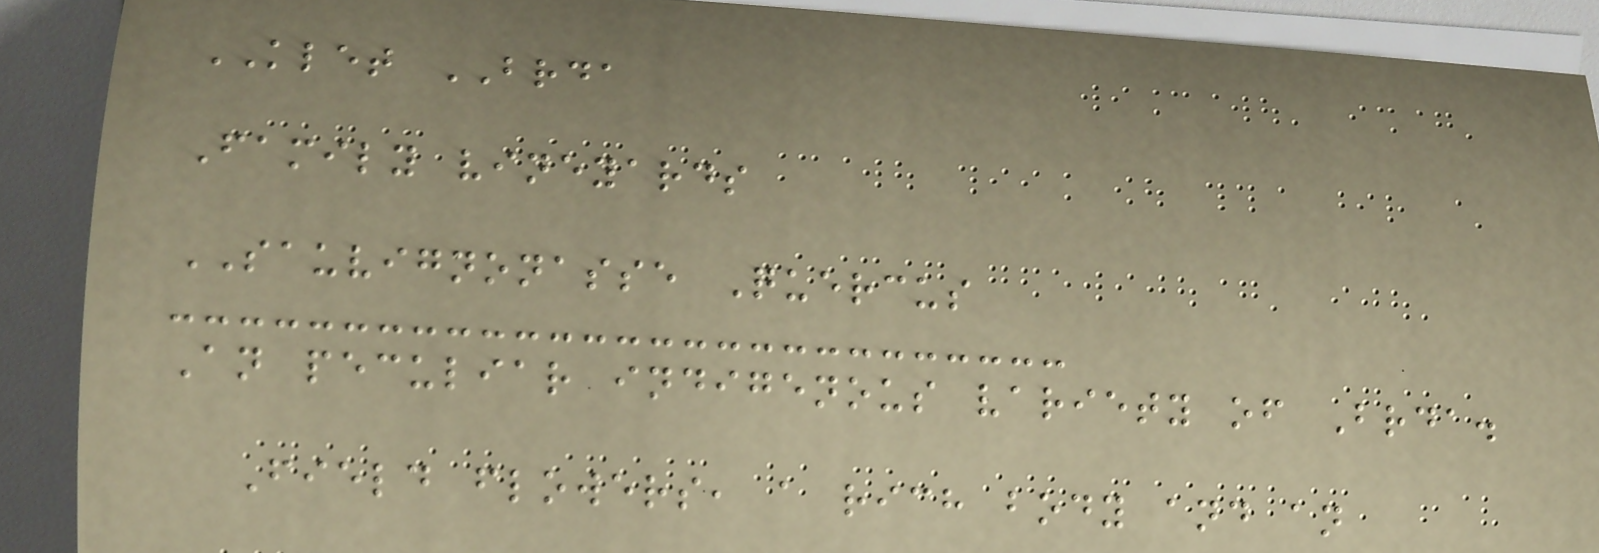KLET BRDA
Family vineyards
SAUVIGNONASSE Quercus
An peculiar indigenous variety of Brda.
Field flowers, a rich body and an
